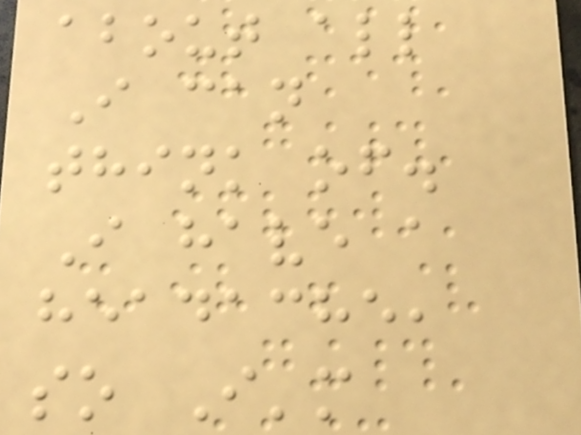about all
I can
think of.
I have a
headache,
so I'm
